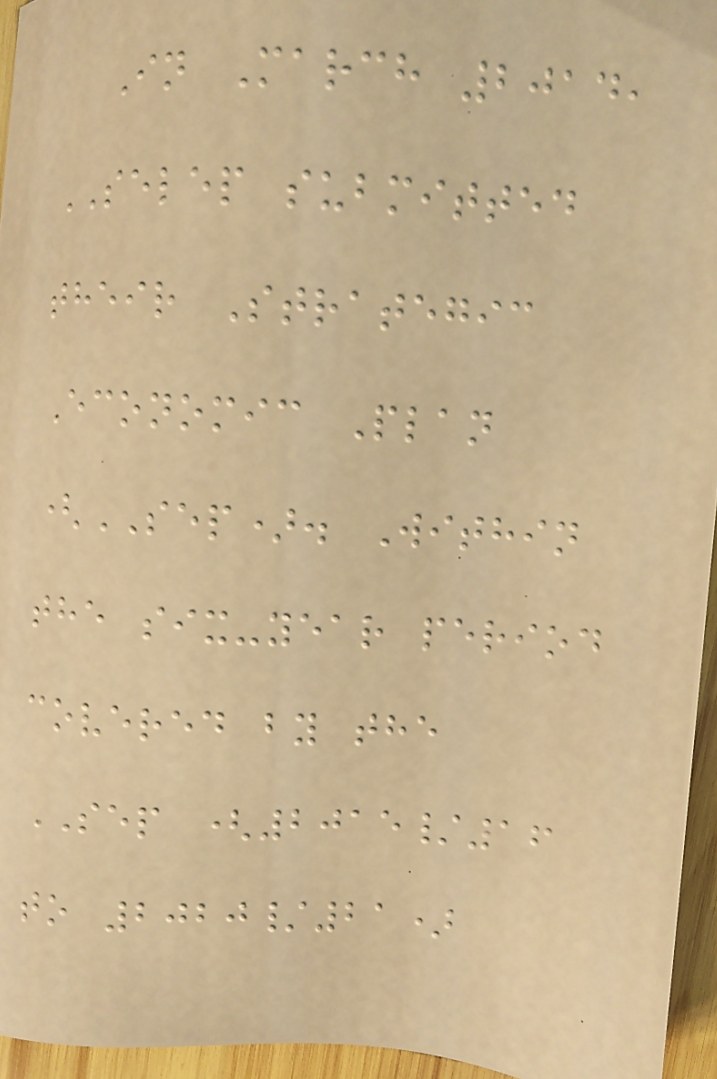In March 2014,
SELEP submitted
their Strategic
Economic Plan
(SEP). Within
the six-year period
covered by the
SEP (2015/16
to 2020/21)
